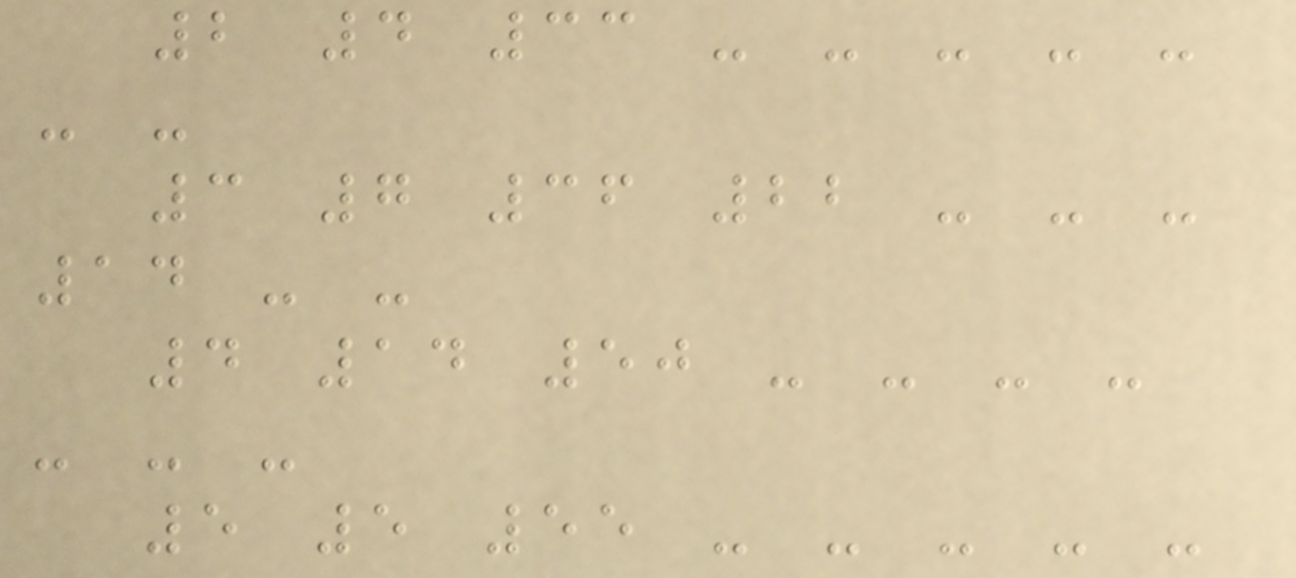2 4 33 - - - - -
- -
3 7 36 22 - - -
14 - -
4 14 50 - - - -
- - -
5 5 55 - - - - -
